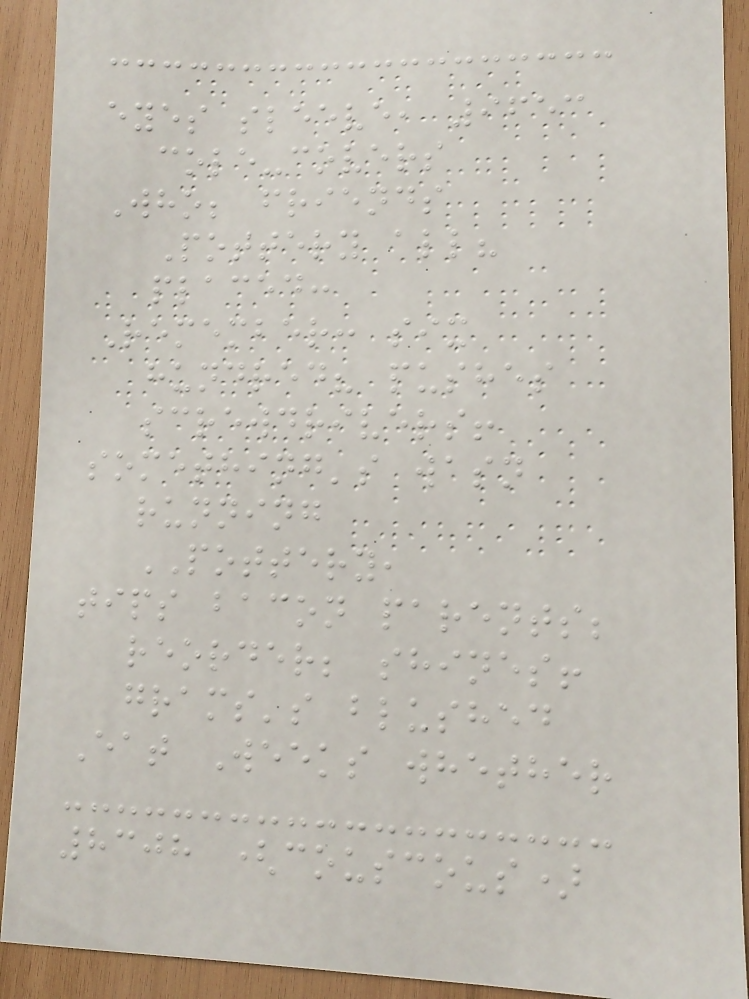eyes sleeve, 9653
cole-covers
Who; friends
Pottery all?
placed:
Remember: six
hundred? pushes
screwdrivers!
something's wasn
running
POTTERY,
tips bacon parents;
reorder; shines!
grams's blushed
Eat Weeks whether
8308 (couscous)
